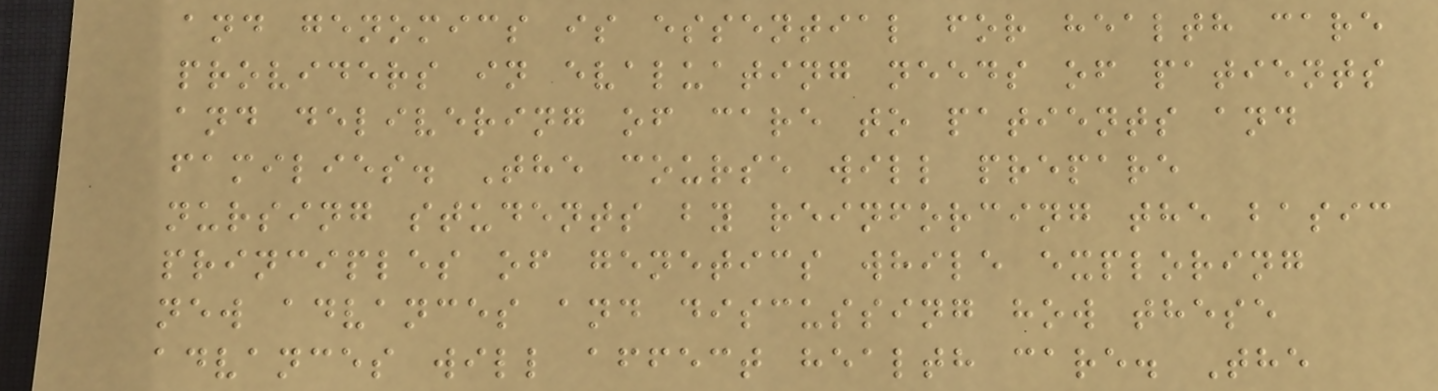and genomics is essential for health care
providers in evaluating needs of patients
and delivering of care to patients and
families. The course will prepare
nursing students by reinforcing the basic
principles of genetics while exploring
new advances and discussing how these
advances will affect health care. The
